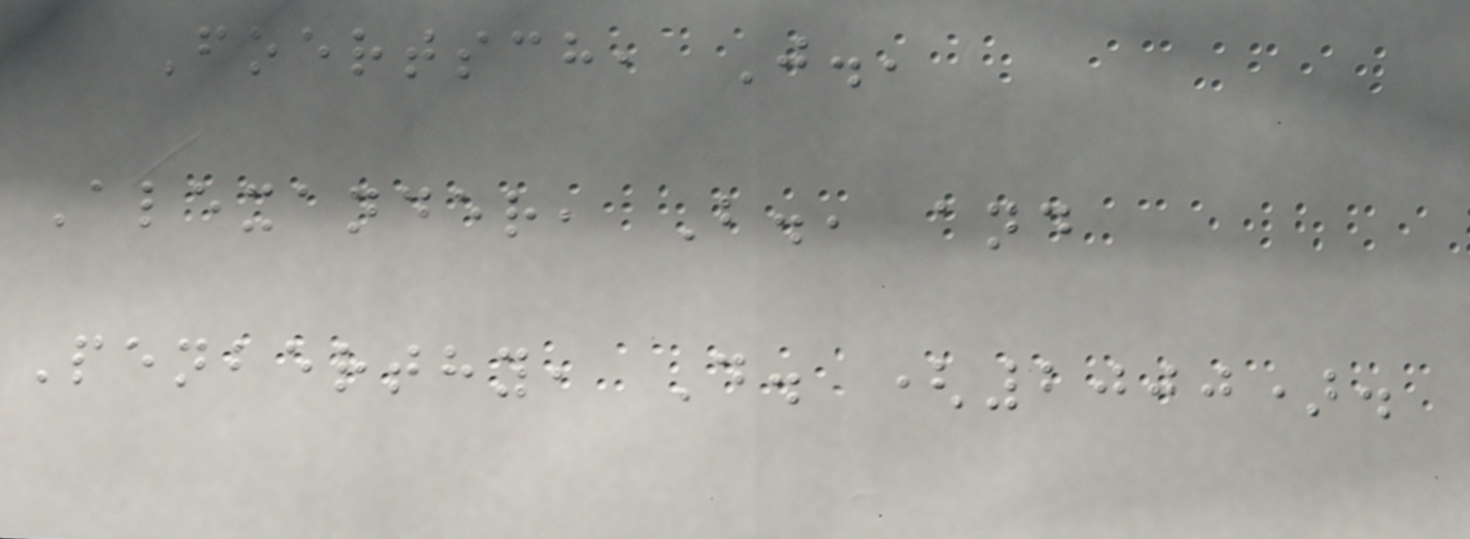Foertsch, J.,
Alexander, B., and
Penberthy, D. (2000).
